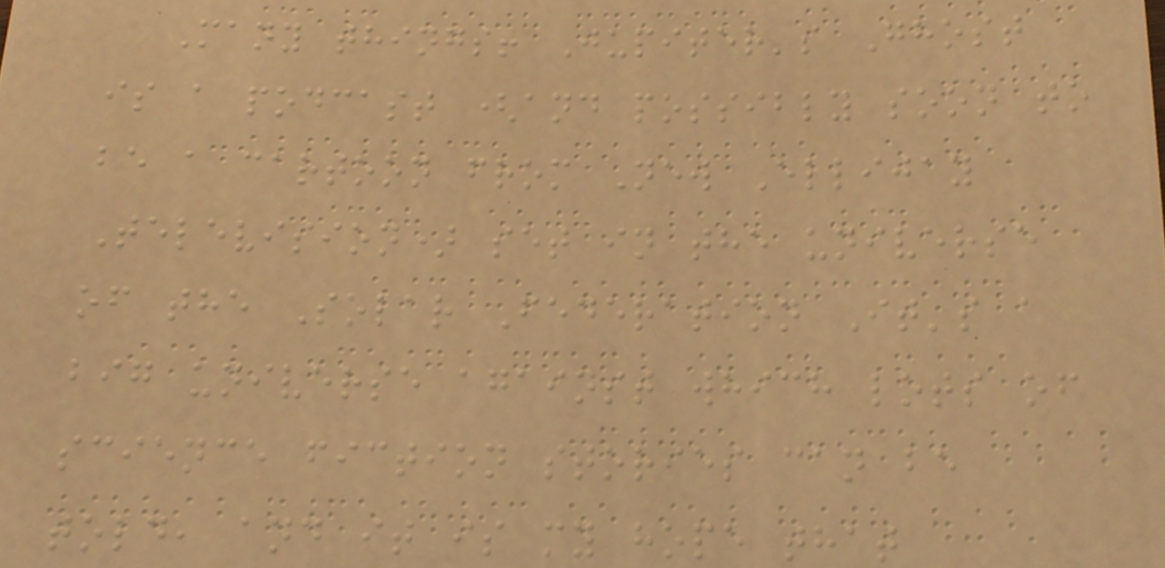Many things! Jupiter's Ghost
is a podcast (and possibly soon to
be a cartoon from New Ellijay
Television) set in the universe
of the Solar Federation It's a
big universe against which lots of
science fiction stories can be
told, and it is my hope that
